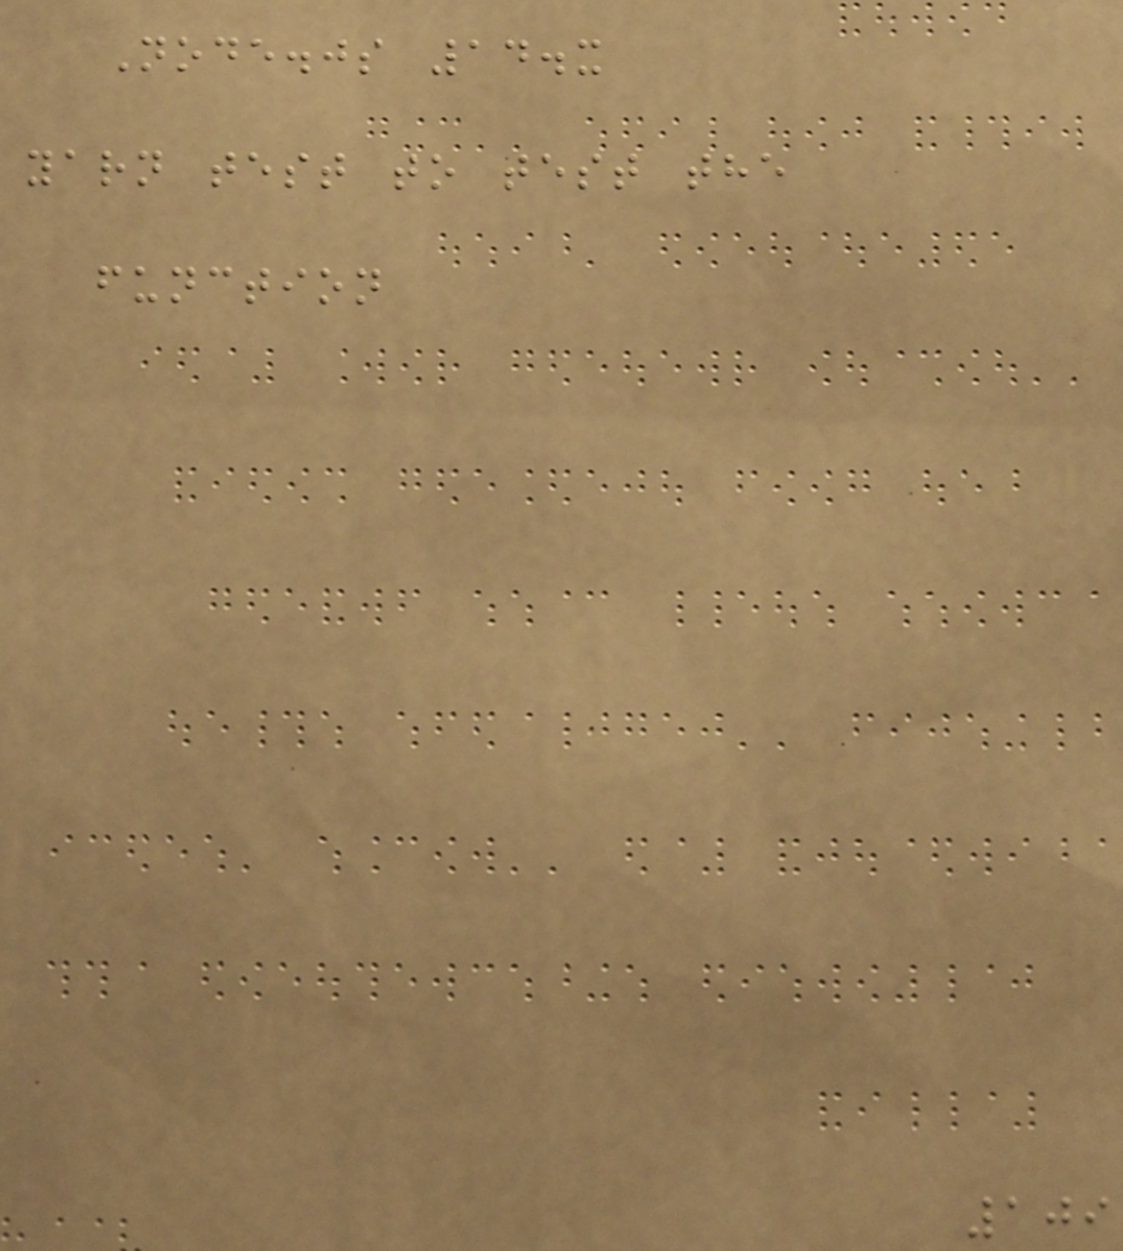Node.js 14.x
yarn test to test the
function
109
